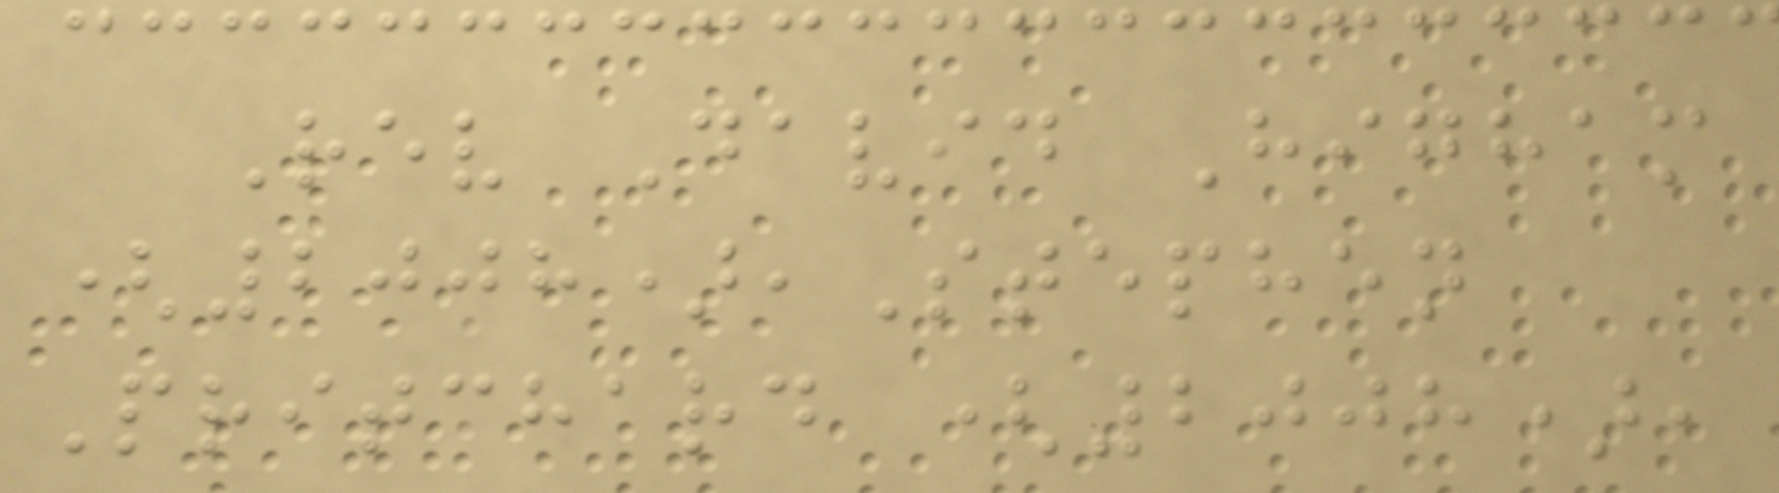Rev David Higham
(2008),Stephen
Pritchard (2008),
